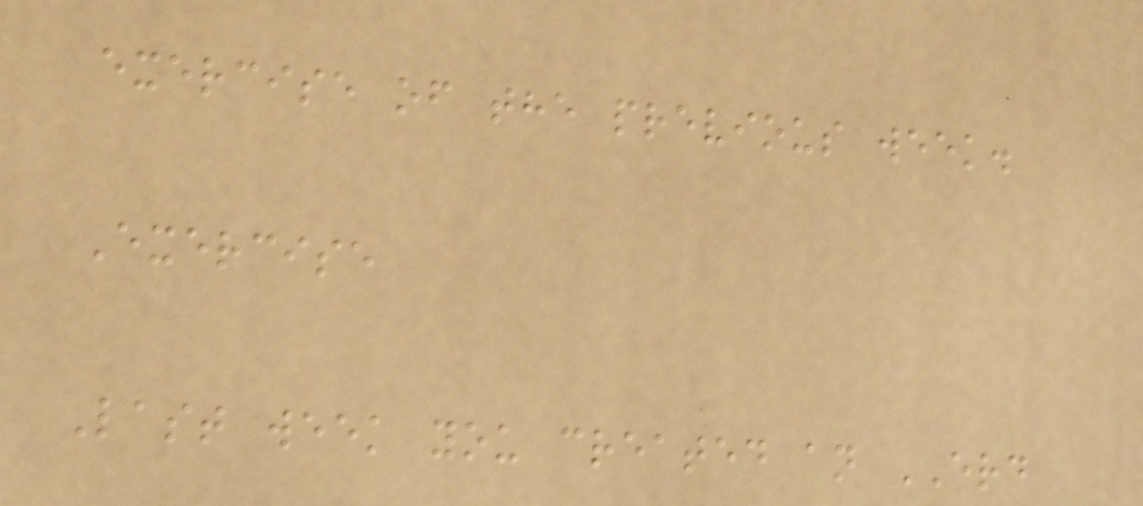exercise of the previous week.
Exercise
Last week you created an ERD
